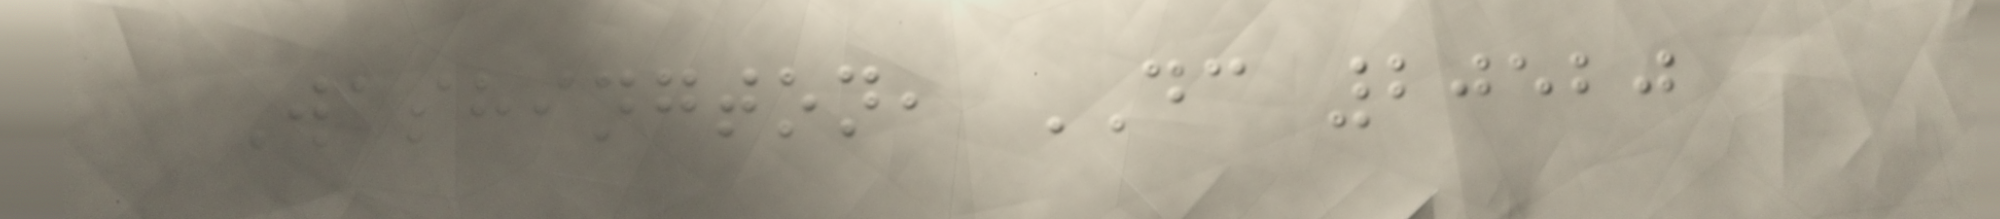Washington, DC 20520
